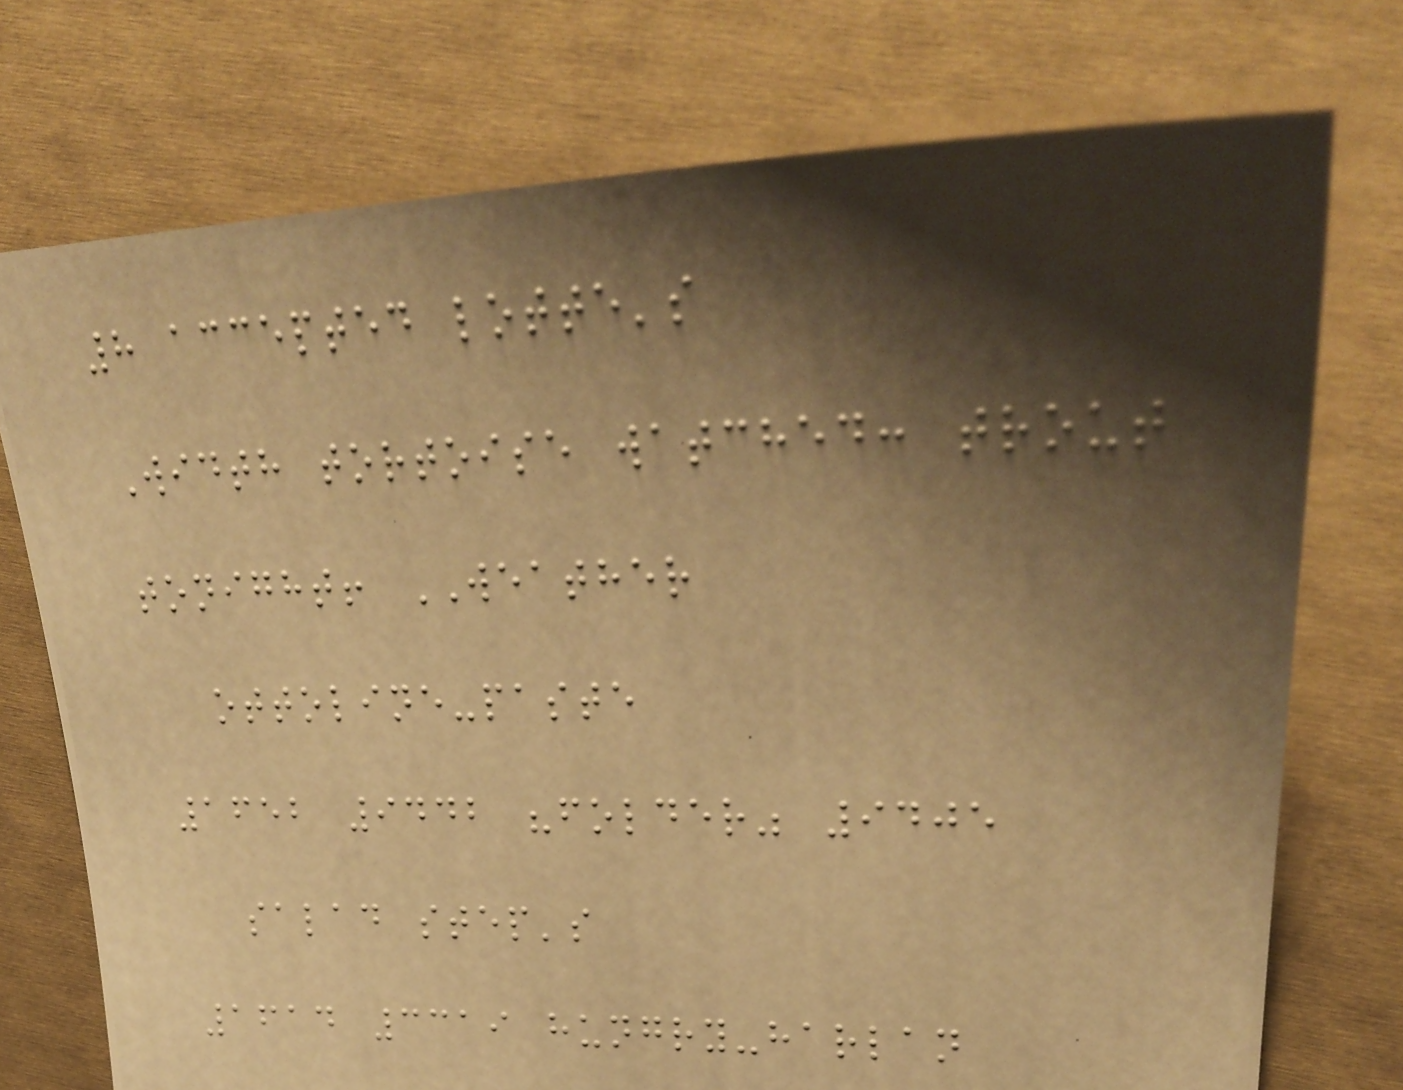8 accepted lotte's
Width tortoise watched: trout
tonight! WEATHER
ottoline-paste
1652 9442 "folder" 9405
salad step's
1614 3319 hungry-harlan
